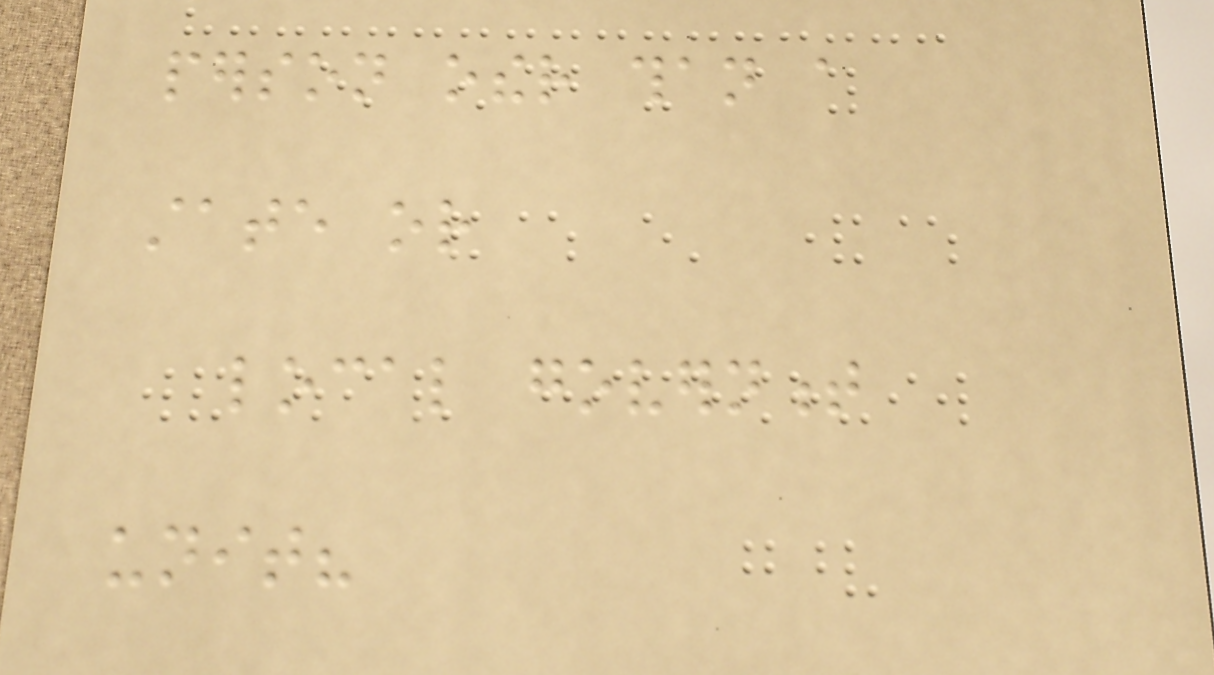person other than a
state or
local government
unit?
